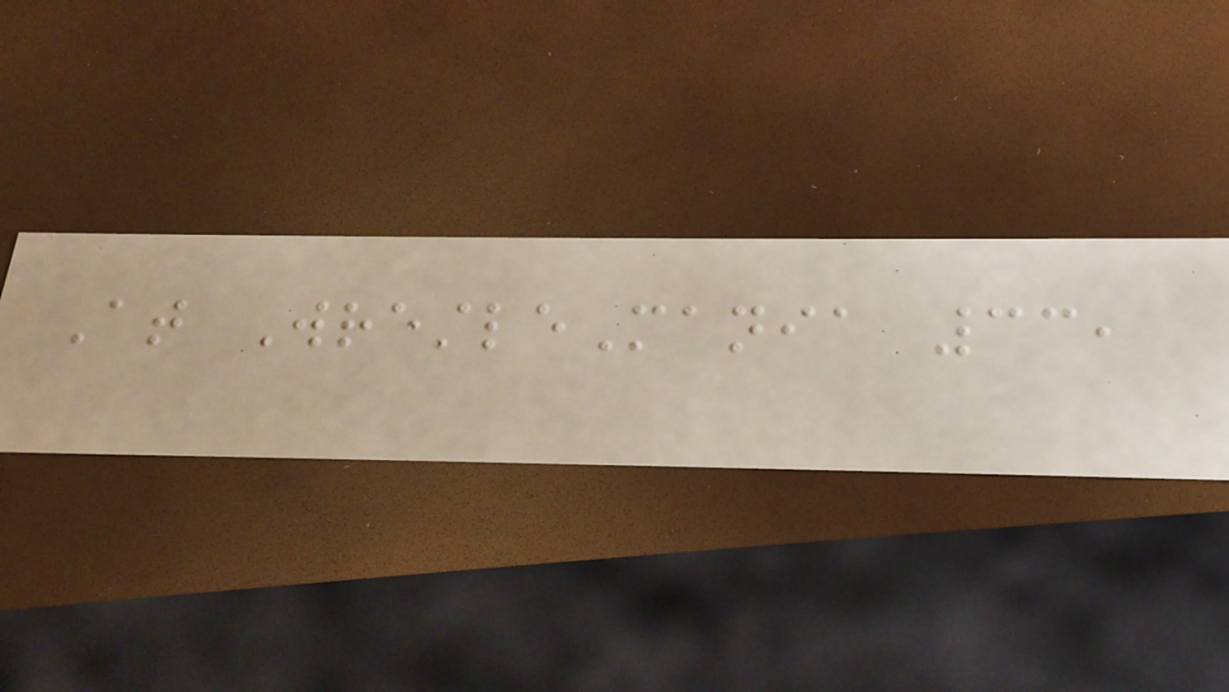At WrestleMania 33,
